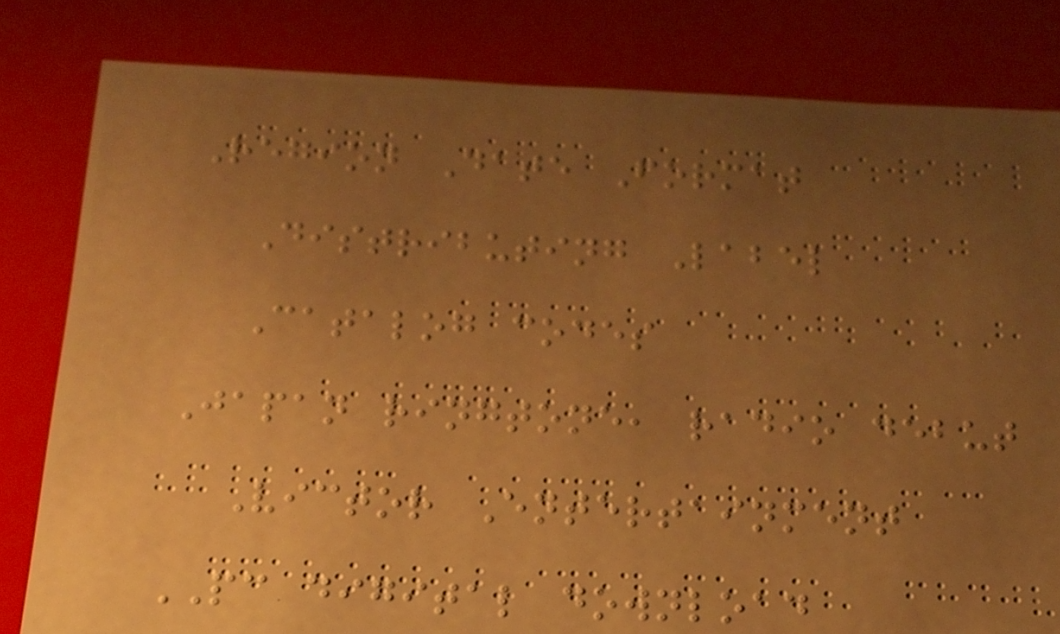Region Date Format
Distributing Label
Catalog codes
Japan ringtone, radio debut
Victor Entertainment
PC digital download
